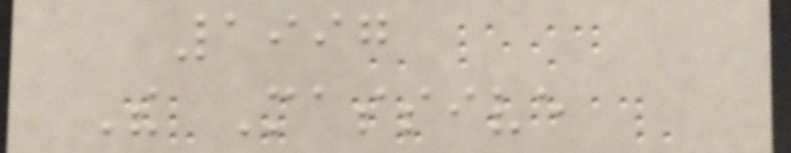1997
The Massive
